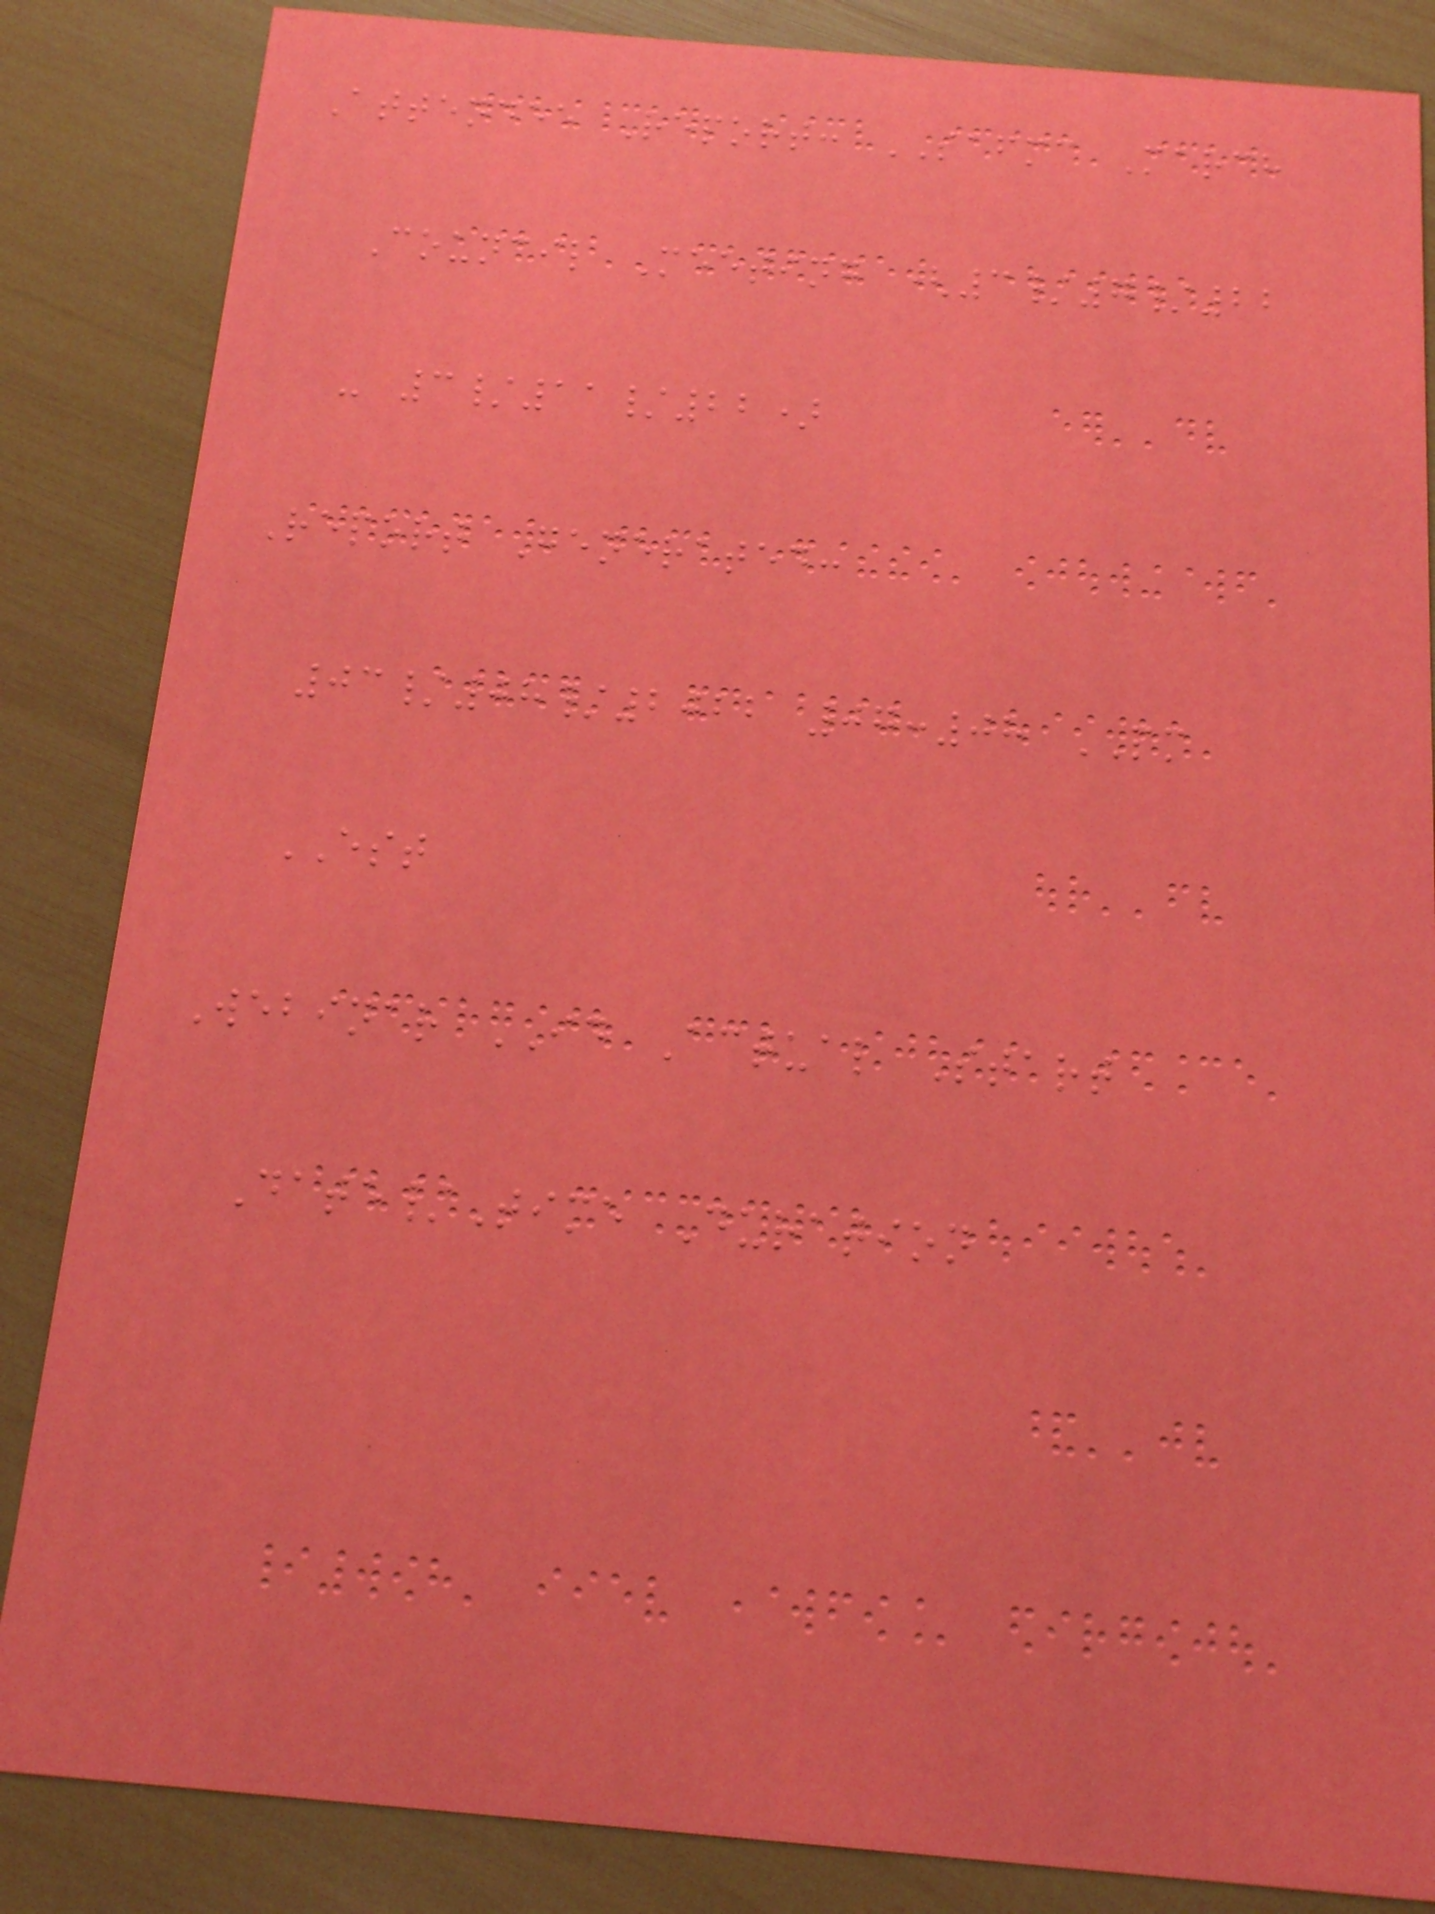Attendee Report: SAFMC March
Council Meeting (3/7/22
- 3/11/22)
Report Generated:
03/08/2022 07:08 PM
EST
Webinar ID Actual Start
Date/Time Duration
